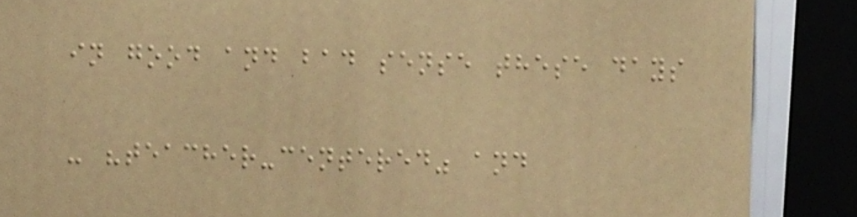in good and bad sense these days
- "teacher-centered" and
